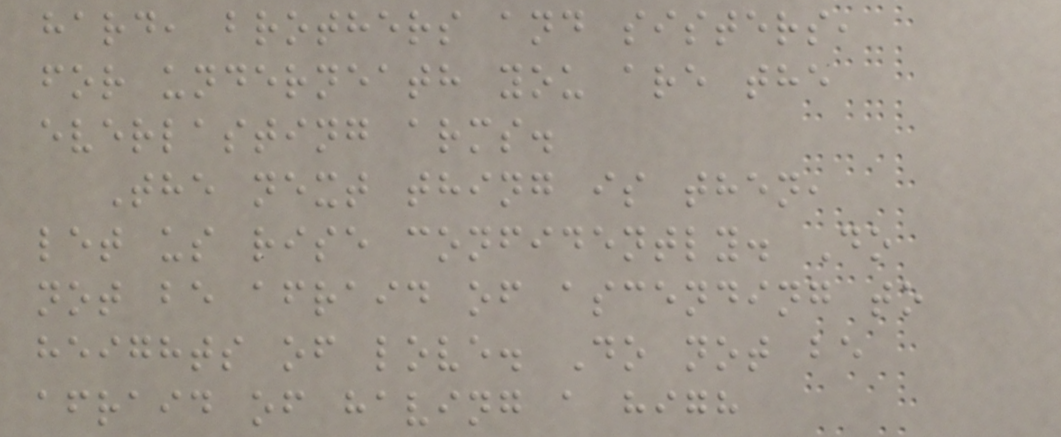hard, brothers and sisters,
for underneath you are the
everlasting arms.
The next thing is then,
let us rise confidently. Do
not be afraid of ascending to
heights of love. Do not be
afraid of having a high
